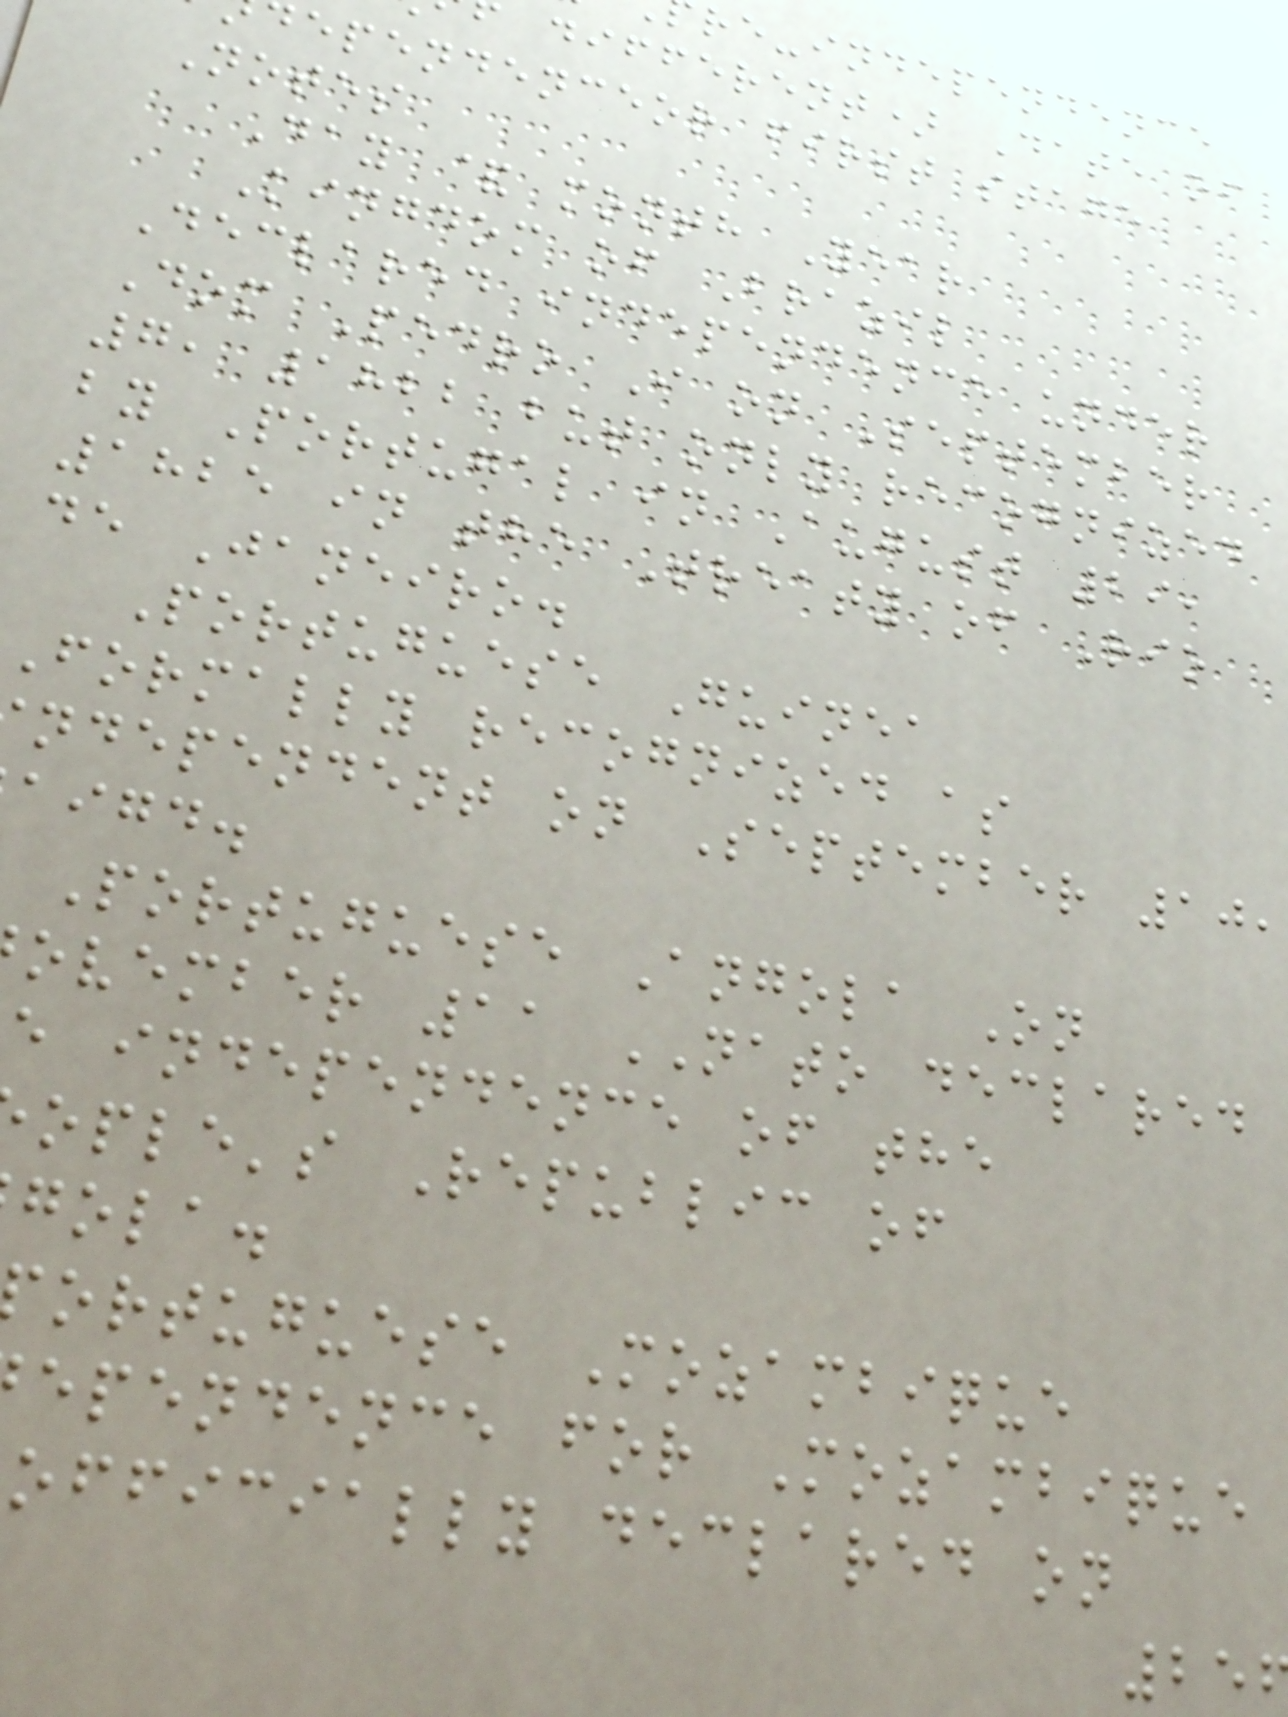re-independence
different) Date of
ependenceor first stage
Notes
Day & month Year
Kingdom of Brazil
Declared independence under
Dom Pedro I on September
7, 1822 but only recognized
by Portugal in August 29,
1825 in the Treaty of Rio
de Janeiro.
Portuguese Guinea
Formally recognized as
ndependent on September 10,
aigd.
Portuguese Angola On
ovember 11 NATO declared
e independence of the
ople's Republic of
gola.
ortuguese Mozambique
ependence for Mozambique
officially declared on
